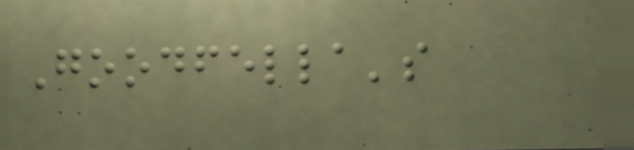Goodfella's
